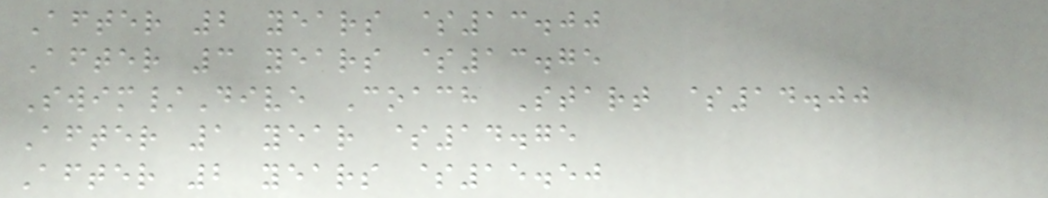After 2 years $13.00
After 3 years $13.75
Swim/Dive Coach Start $14.00
After 1 year $14.75
After 2 years $15.50
